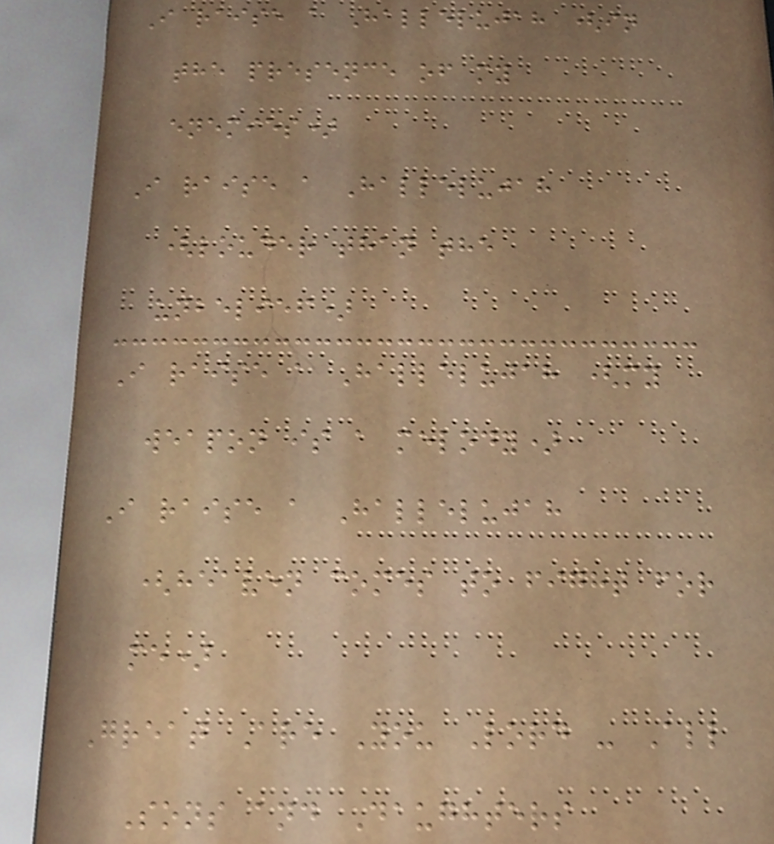I raise a Hallelujah (in
the presence of my
enemies)
I raise a Hallelujah
(louder than the
unbelief)
I raise a Hallelujah (my
weapon is a melody)
I raise a Hallelujah
(heaven comes to fight for
me)
Great Are You Lord - All
Sons and Daughters
